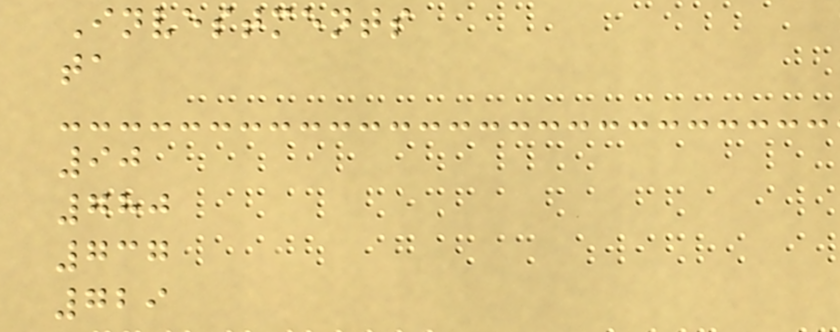Investments
ta
90
780
737
729
